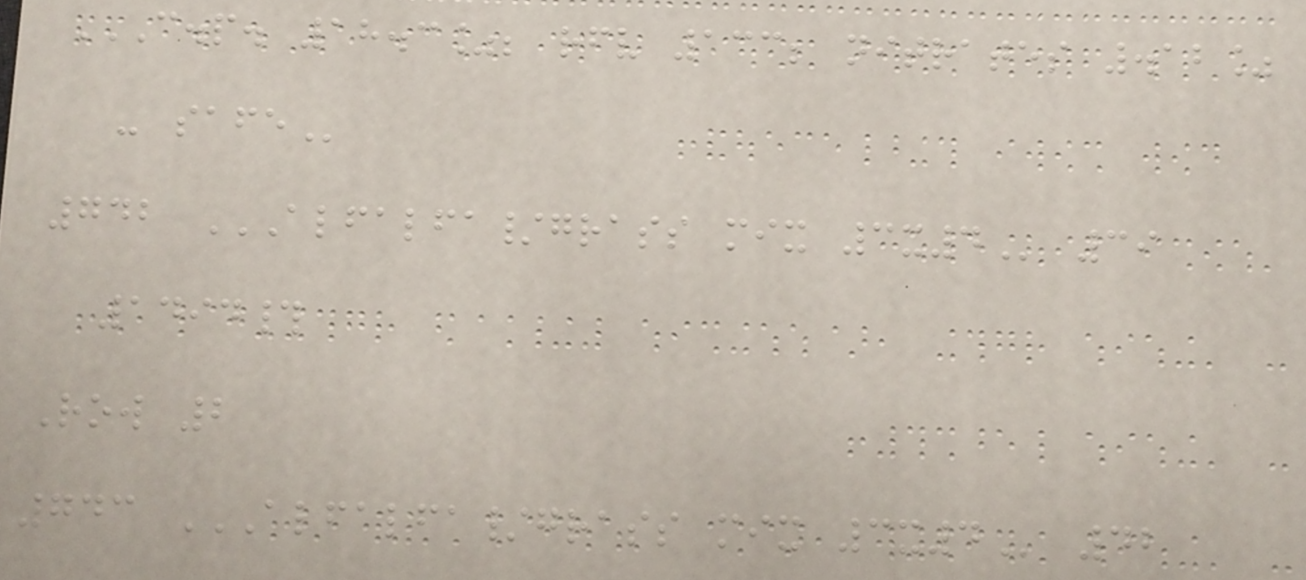C.P. 18.3%; RFV 133; NITRATES .12%
- SAFE
742 ALFALFA/GRASS MIX 3X4 39
1494#
Row 2
743 ALFALFA/GRASS MIX 3X4 42
